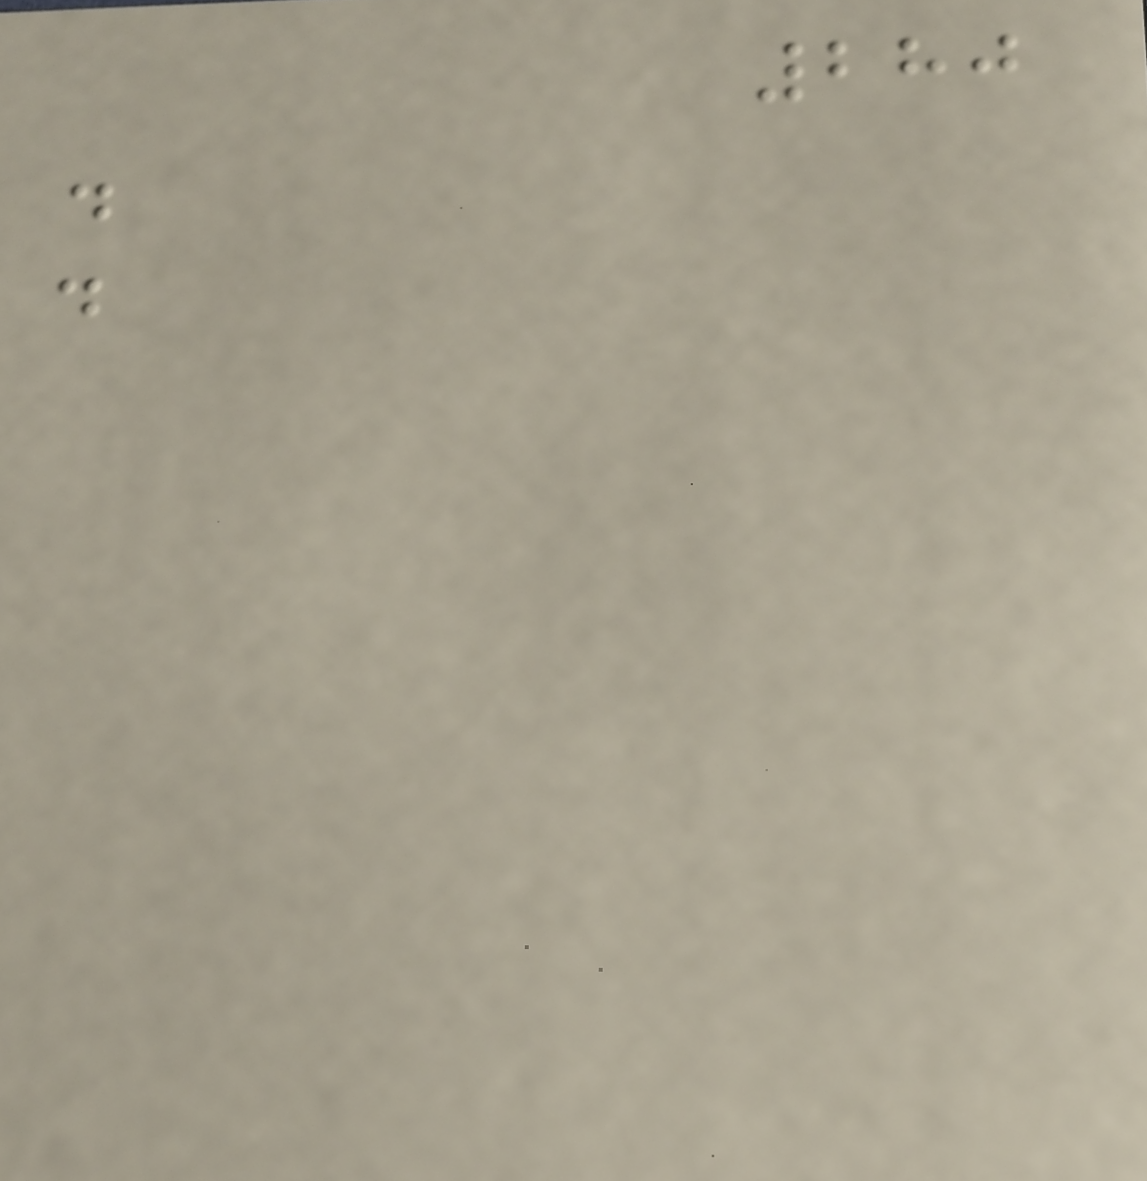280
.
.
